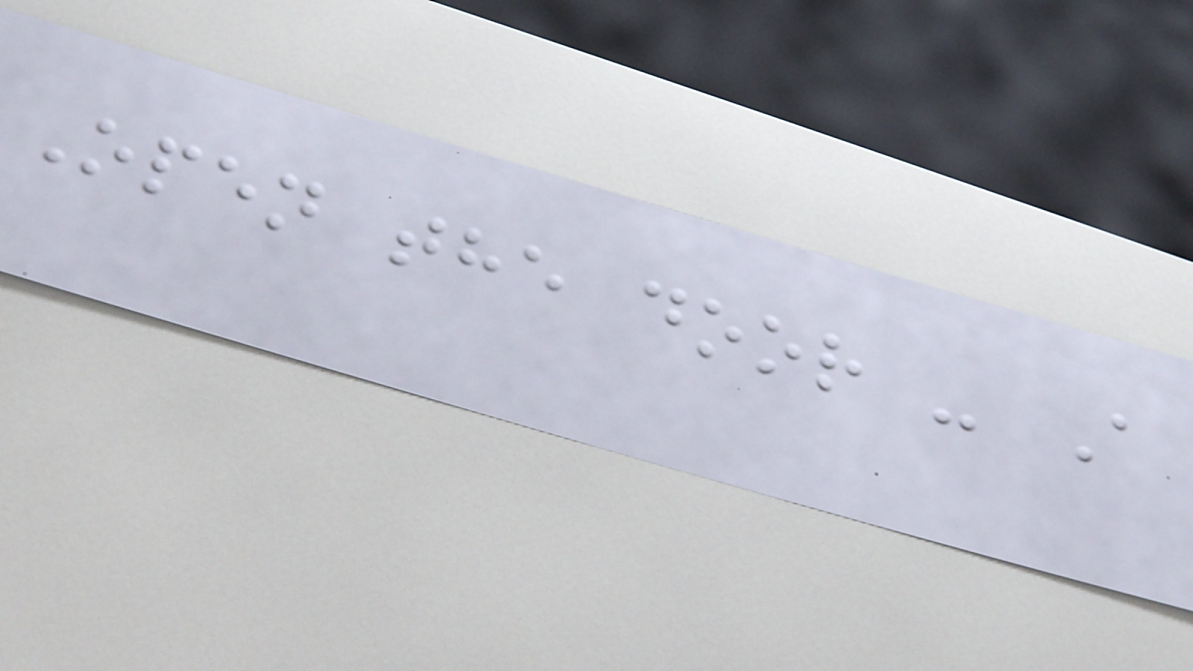Open the door - A
